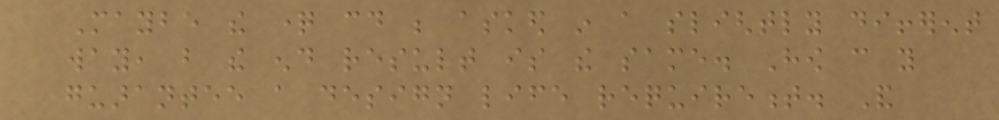Maybe the question could be asked in a slightly different
way, but the end result is the same. How can you
guarantee a design life requirement. And
